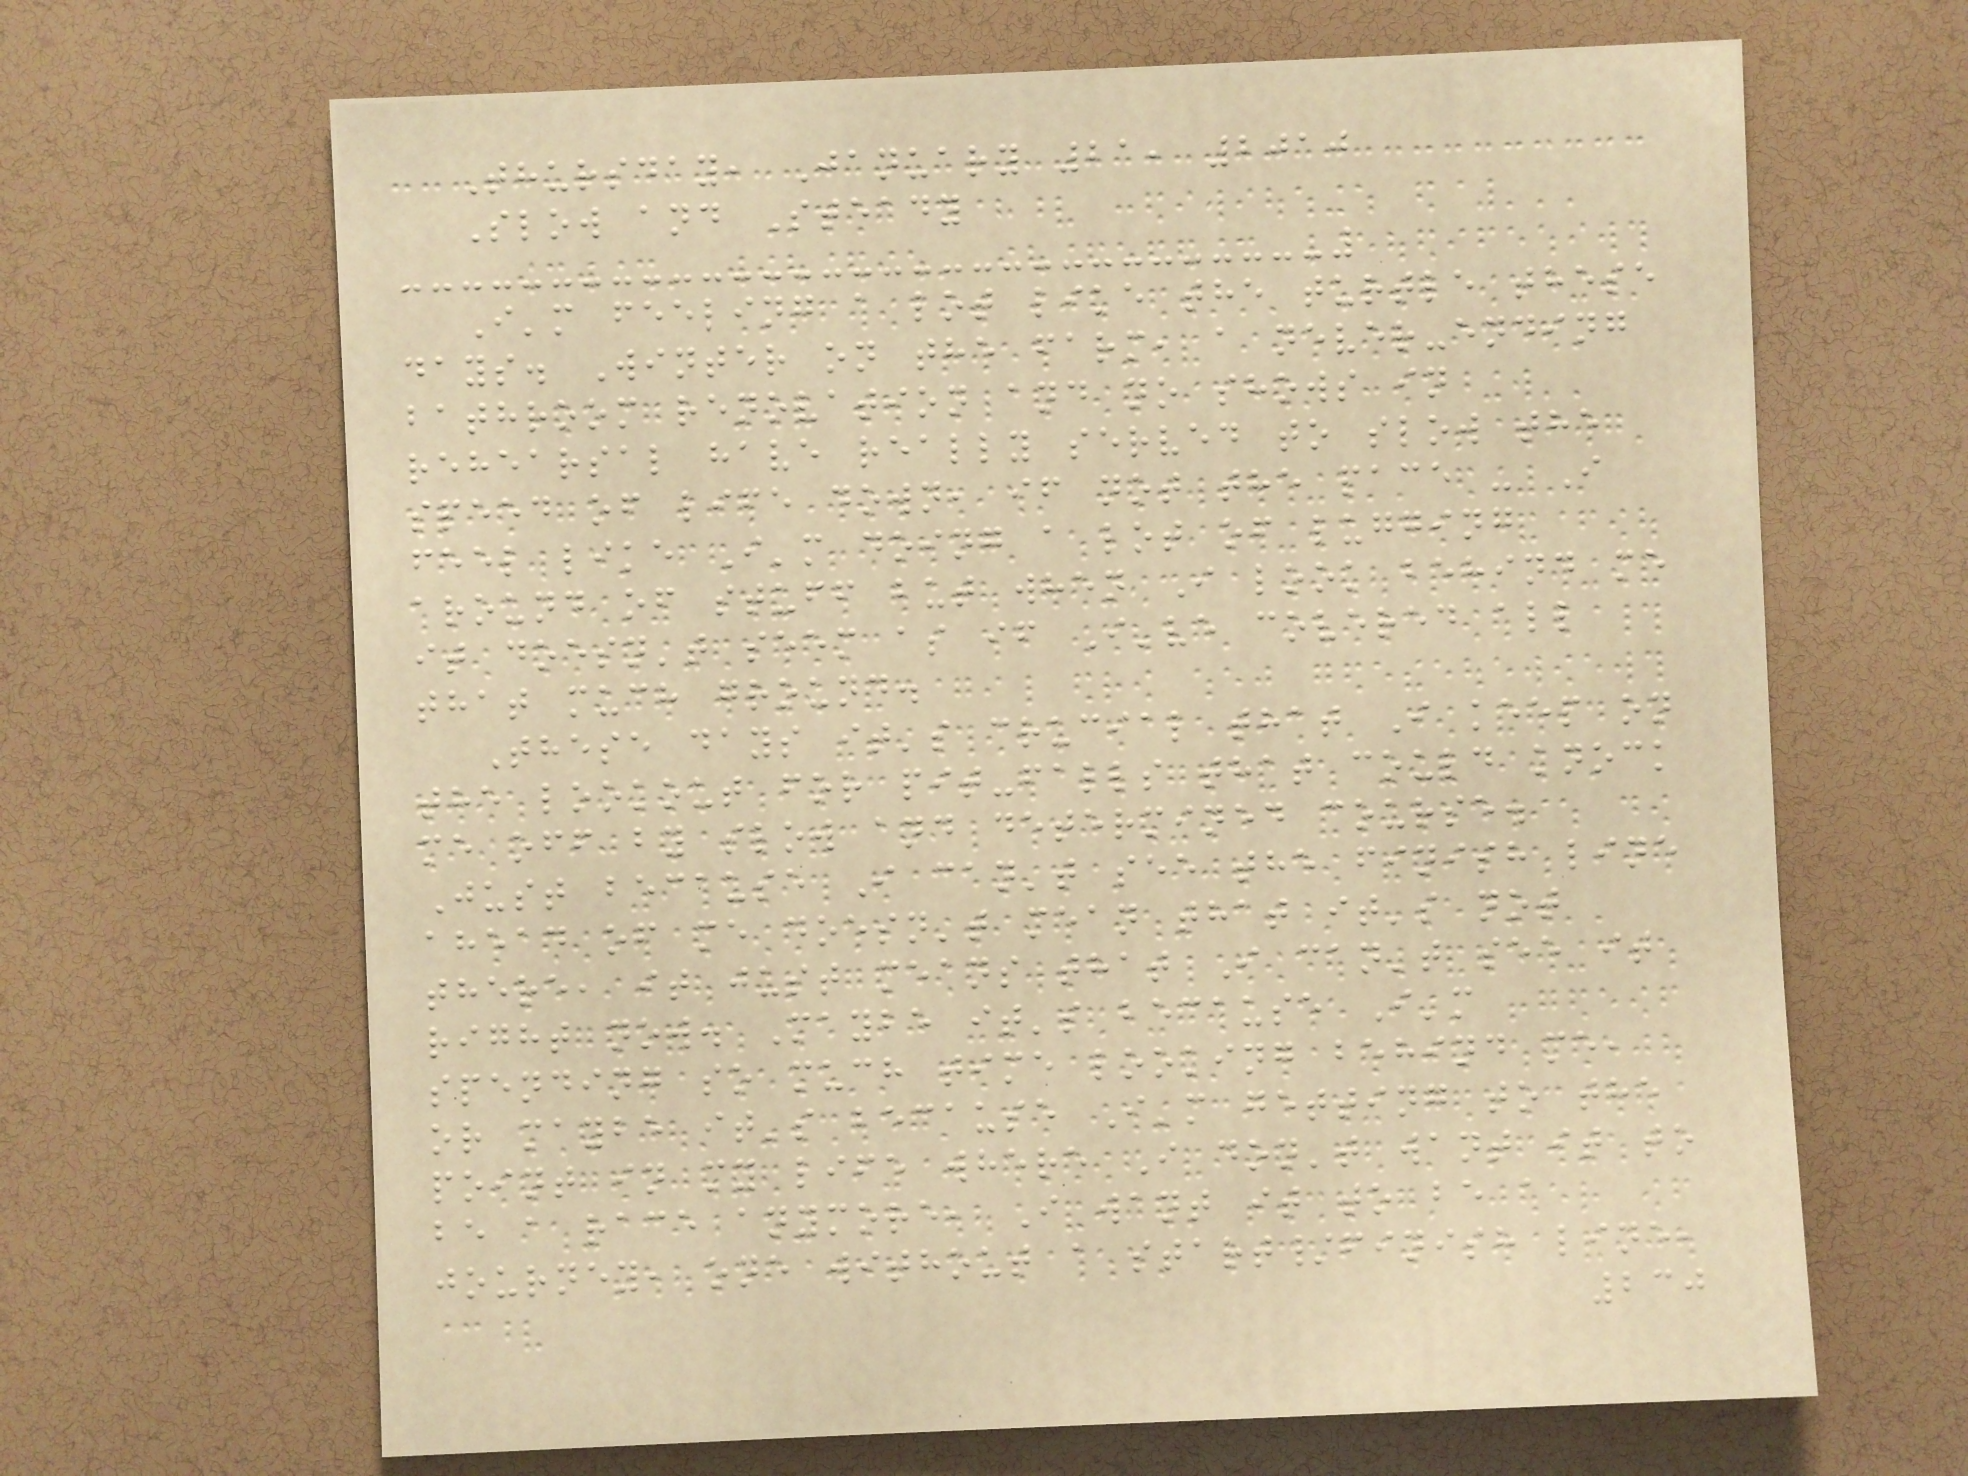Thursday, January 21, 2010
Slow and Steady
I'm feeling a lot like the turtle these
days. Winter on the farm, a never-ending
bathroom renovation and no shows in
rehearsal have really served to slow the
speed of life down, if not the pace - I
feel like I'm doing a lot of lugging
around of stuff but when I look behind me
it doesn't seem as if I've covered all
that much ground.
These days it's crucial that I keep on
the lookout for pit-falls that could knock
me off by slow and determined course.
Just because I can't see the finish line
ahead of me doesn't mean that it's not
there, it just means that I can't see it
right now. Maybe it's because I'm
spending so much time looking behind me,
or maybe it's because I'm getting to the
point in my life where I don't want it to
be a race anymore, I want it to be a
journey, one without a start/finish line,
230
